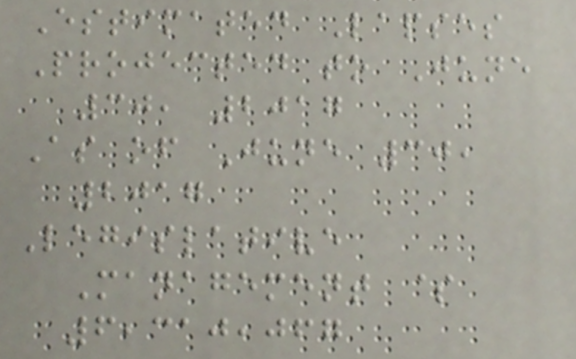Estimated Lapses
Projected to June
30, 2017
As of June 30,
2017
Legislative
Management $
6,310,067
